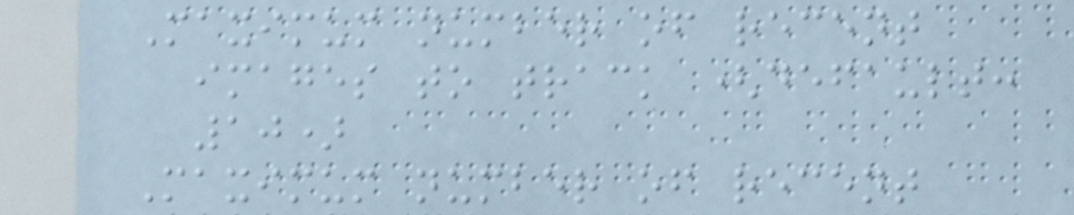Maximum number of recent
images to track (default:
10)
Maximum number of recent
